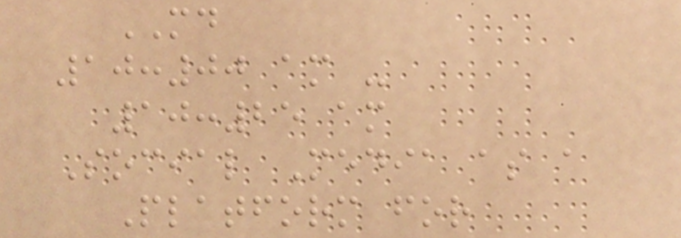MD
10:00 am -
10:25 am
Social Media as a
Platform for
